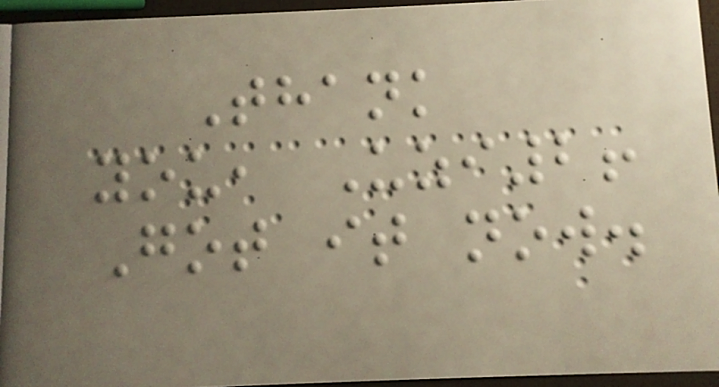Thank
you, Uzi2!
Got it now.
